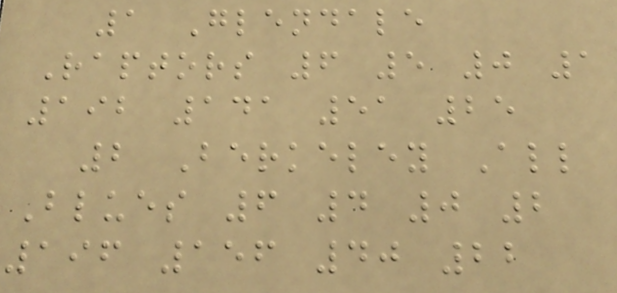1 Glendale
Raptors 6 5 0 1
192 141 51 25
2 Berkeley All
Blues 6 4 0 2
196 156 40 22
